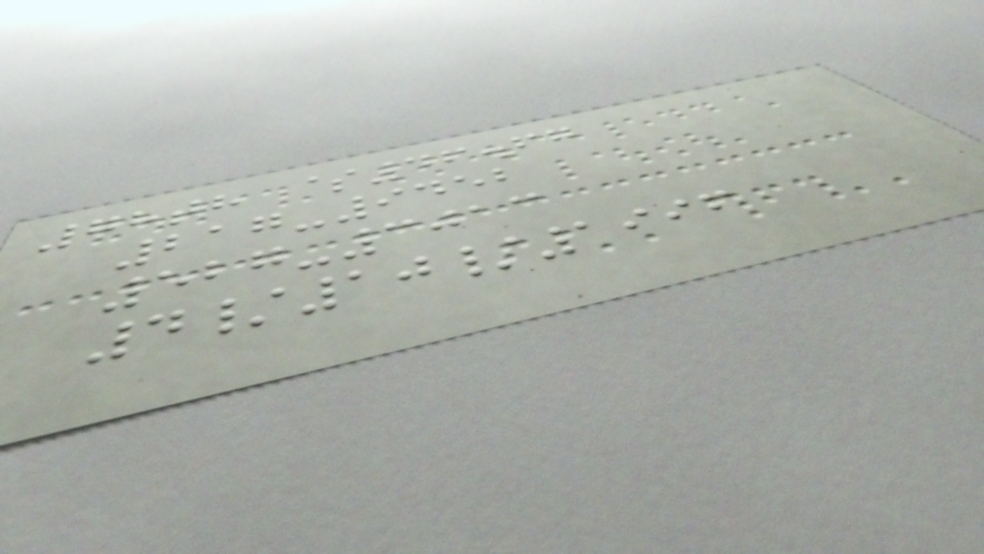78th $46.67
217-9452
527-3013
4/10/1996
